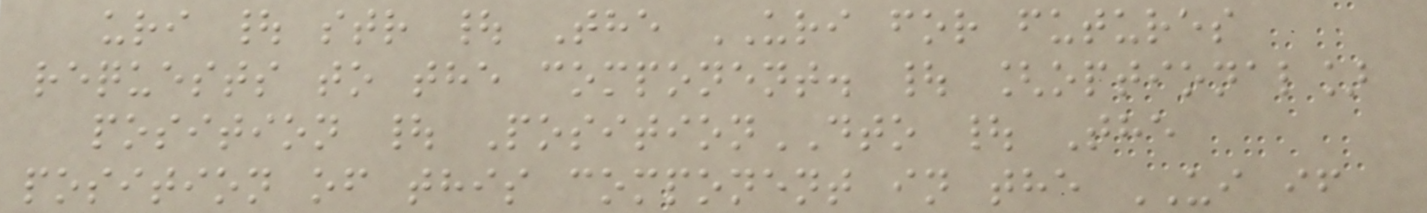uri | str | The URI for futures
requests to the component. | [optional]
position | PositionDTO | The
position of this component in the UI if
